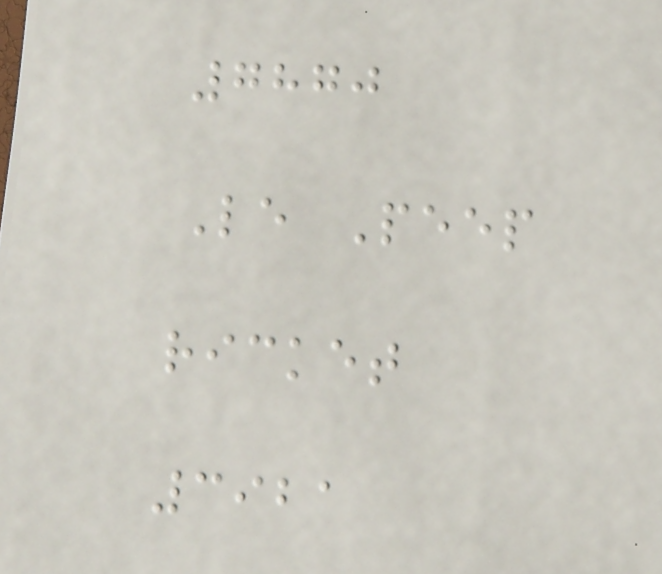7870
Le Peep
ricket
3921
